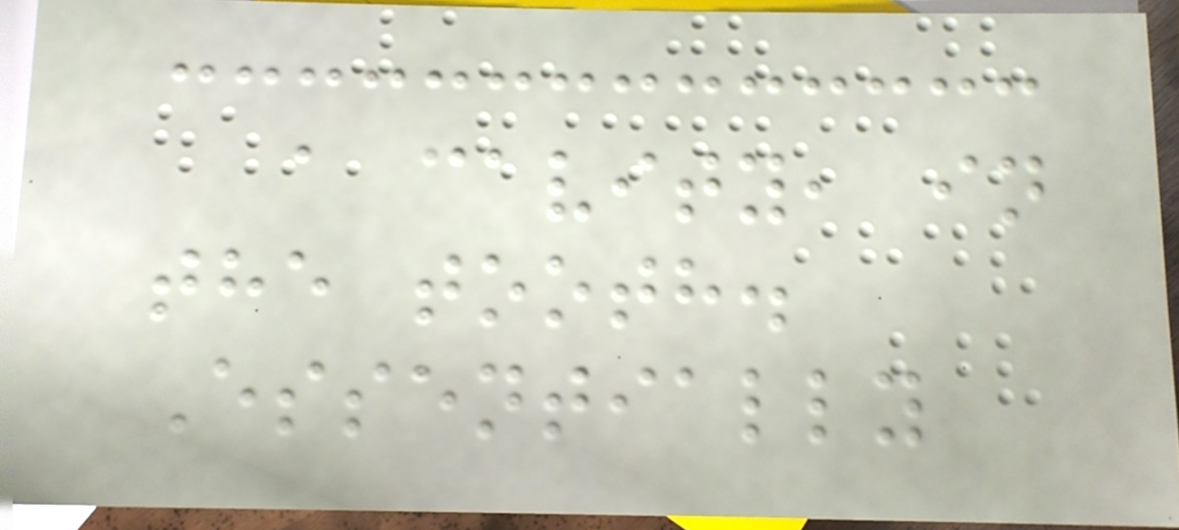a cavity, in
the tooth.
Essentially
